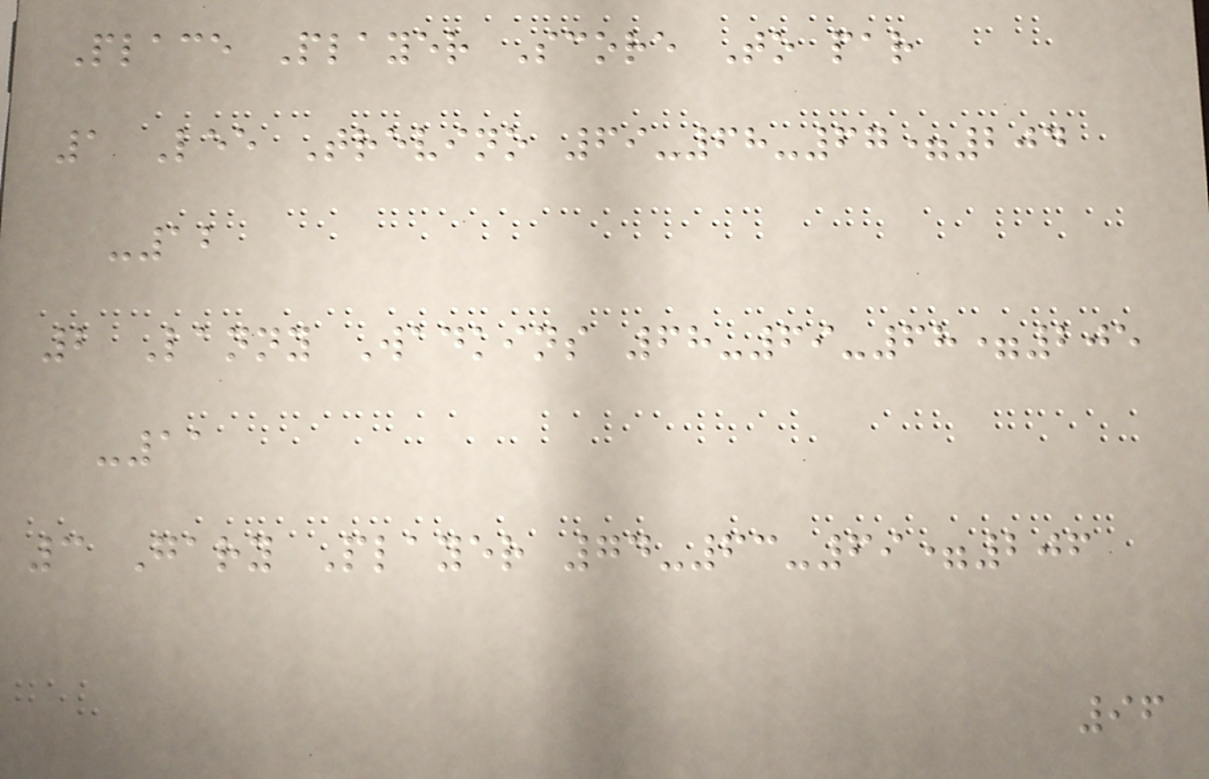Place Player Score To par
1 Lee Trevino 69-68-67=204
-12
2 Lanny Wadkins 68-69-68=205
-11
3 Gary Player 74-63-69=206
96
